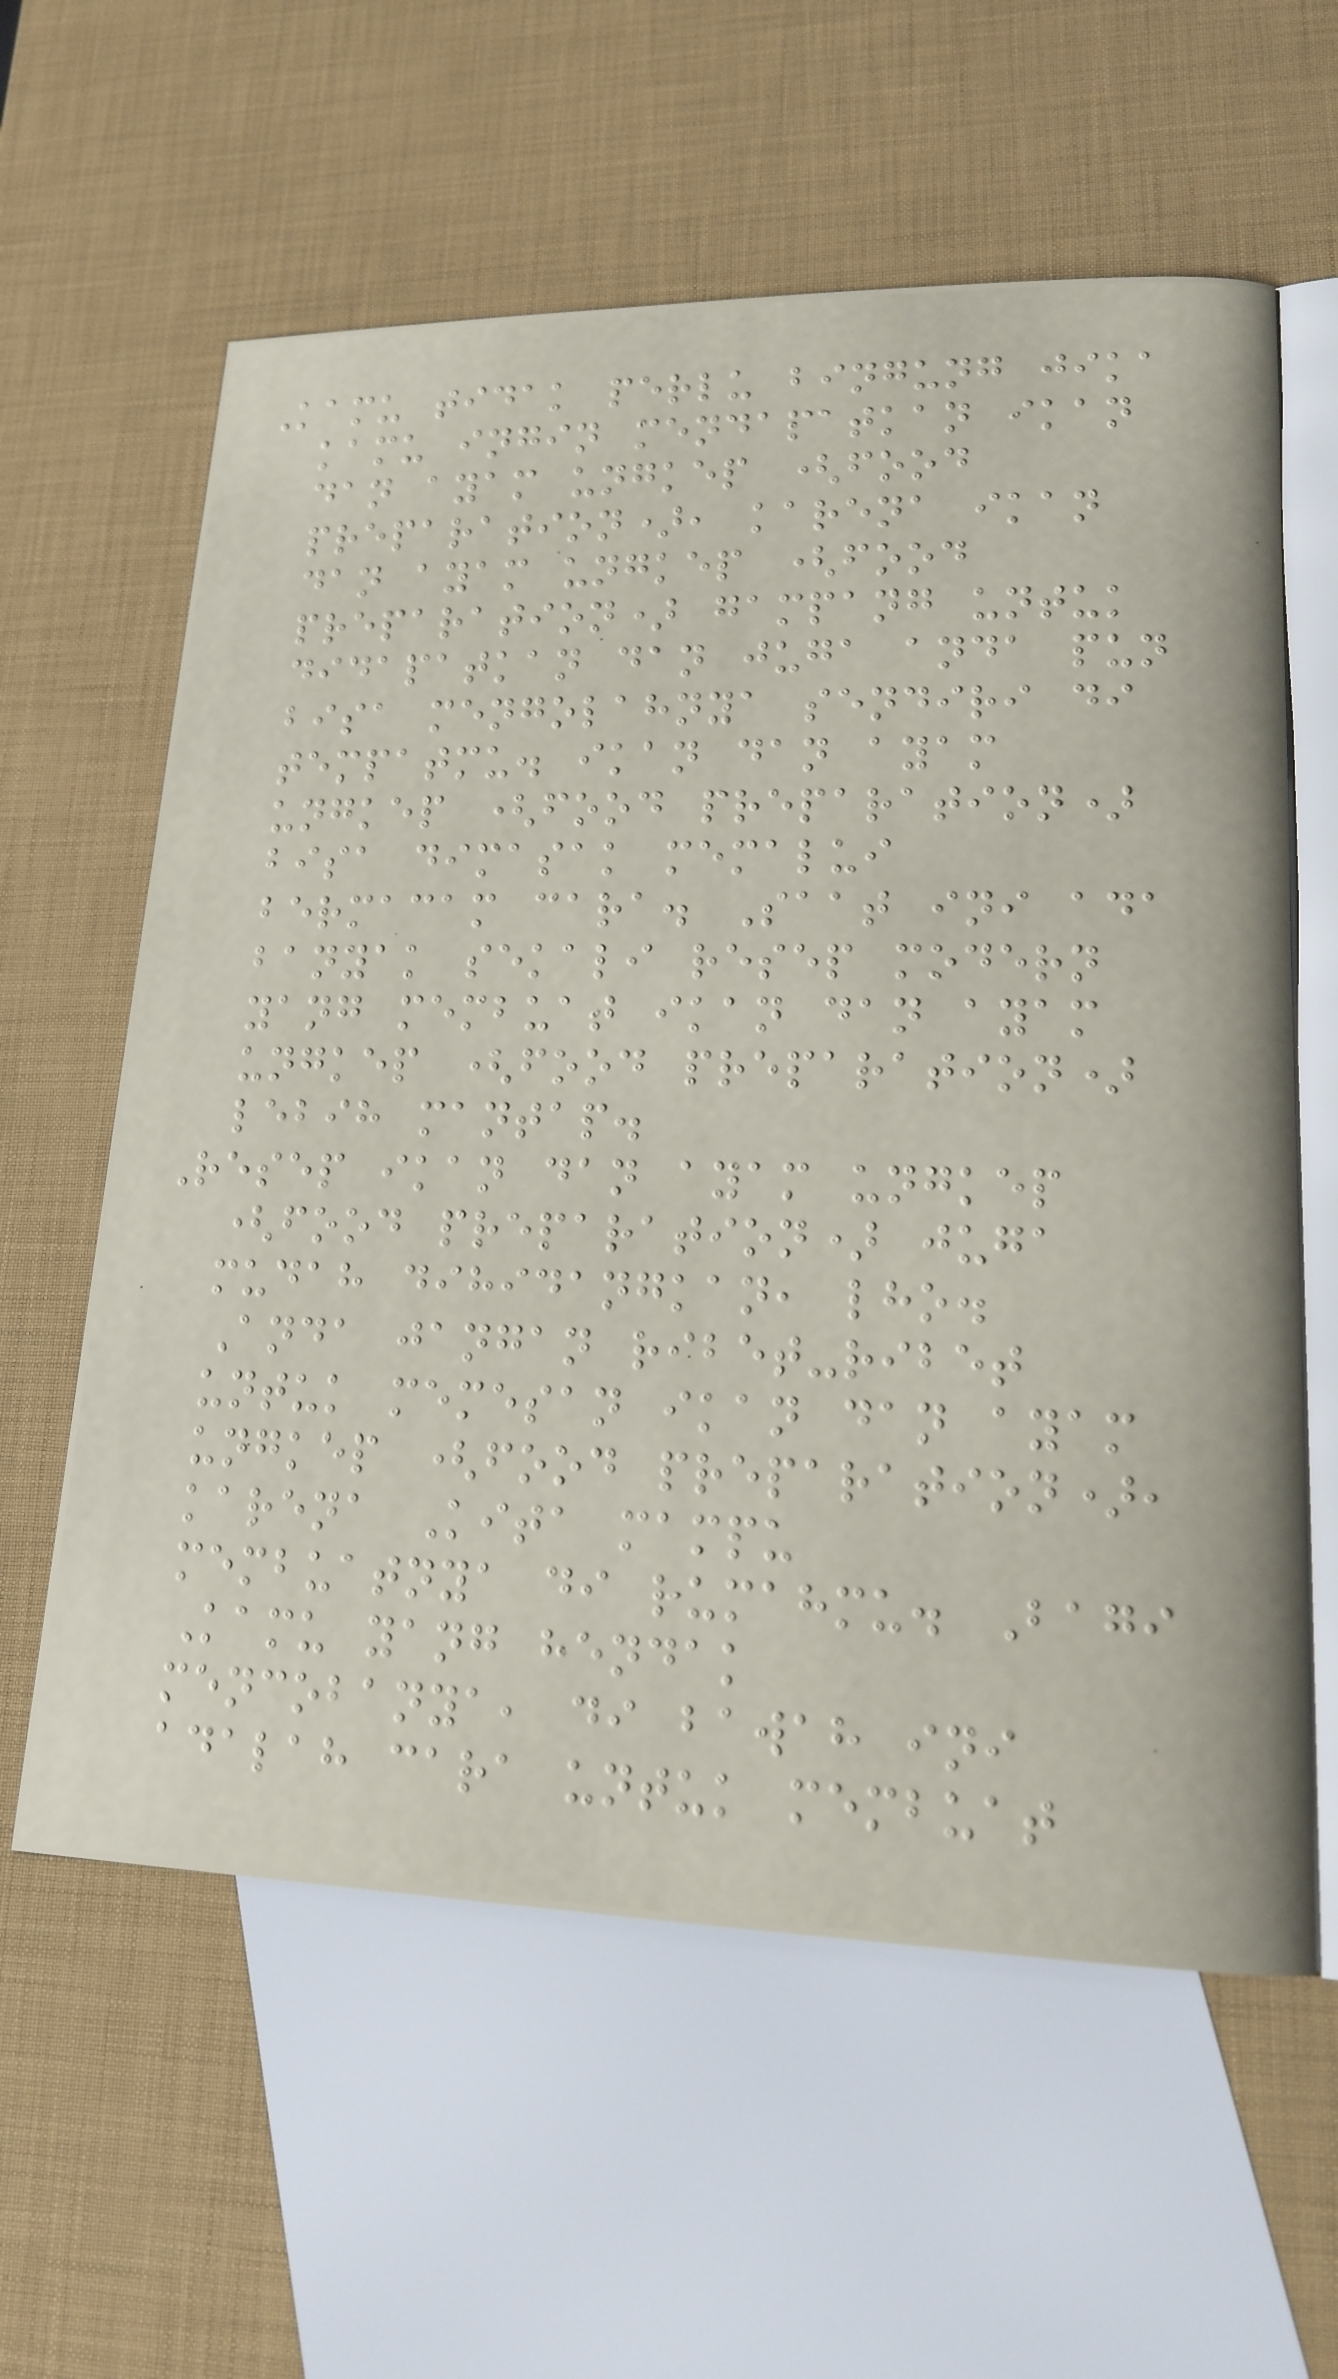Kamu tidak perlu bingung jika
kamu ingin mendapatkan ikan
dan ayam ungkep (food
preparation), karena ikan
dan ayam ungkep (food
preparation) gampang untuk
didapatkan dan juga anda pun
bisa mengolahnya sendiri di
tempatmu. ikan dan ayam
ungkep (food preparation)
bisa dimasak memalui
bermacam cara. Saat ini ada
banyak sekali resep modern
yang membuat ikan dan ayam
ungkep (food preparation)
lebih mantap.
Resep ikan dan ayam ungkep
(food preparation) juga
mudah dihidangkan, lho.
Anda jangan ribet-ribet
untuk memesan ikan dan ayam
ungkep (food preparation),
karena Kita mampu
membuatnya di rumahmu. Bagi
Kamu yang hendak
mencobanya, di bawah ini
adalah cara untuk membuat
